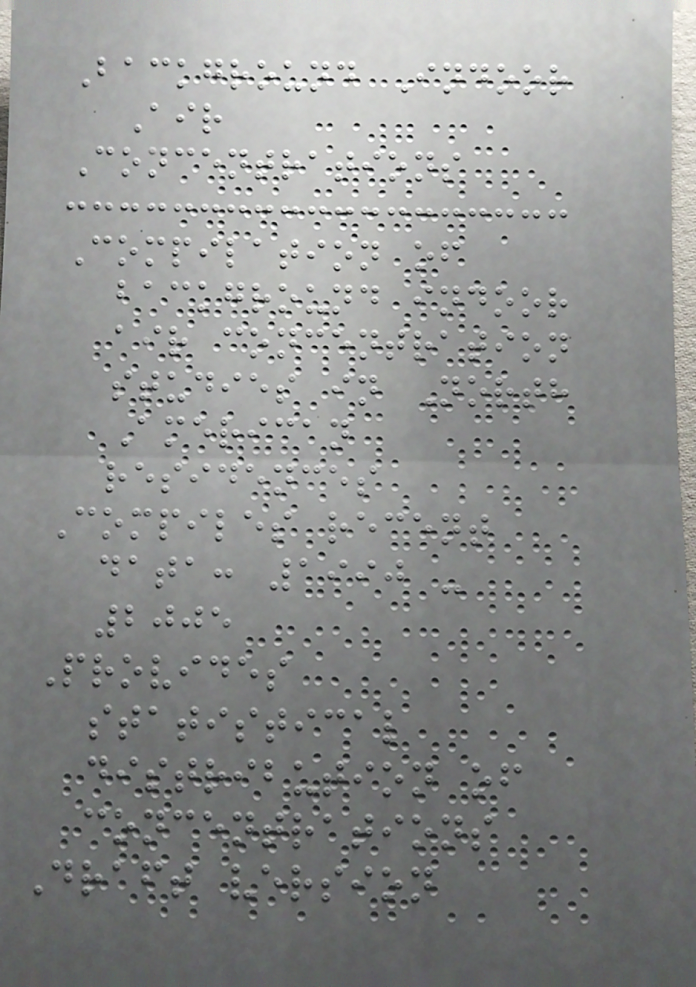Background Indoor
Air
Concentrations
Compilation of
background indoor
air concentration
studies in North
American
residences
Compiles recent
data: 1990 -
2005
Provides
statistical
distribution of
concentrations
Draft version
